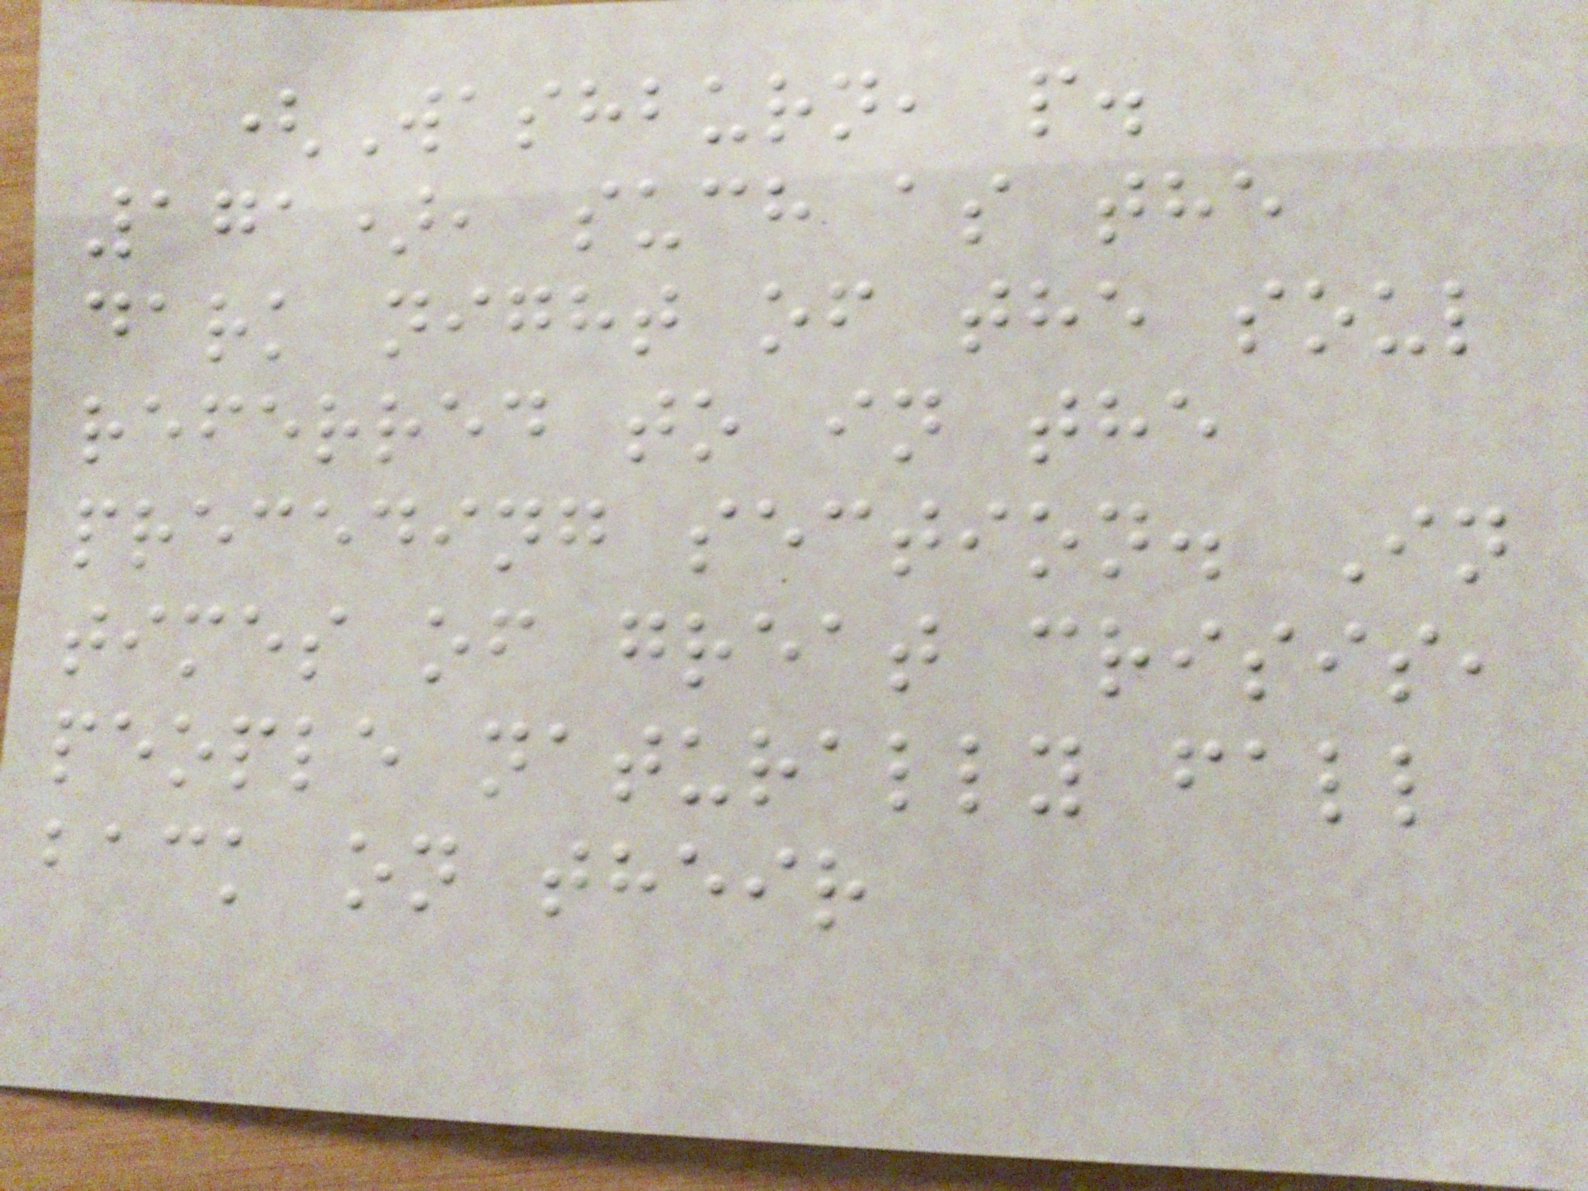(Washburn, p.
171), such as the
dark night of the soul
referred to in the
preceding section. In
times of great crisis,
people naturally fall
back on their
